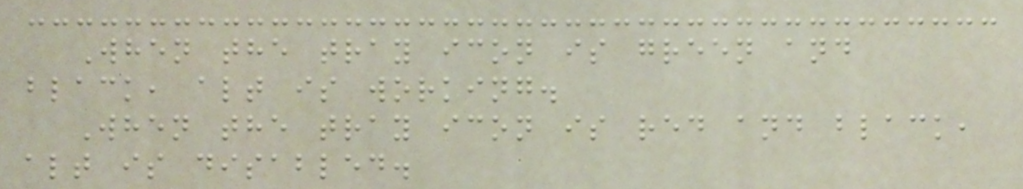When the tray icon is green and
black, alt is working.
When the tray icon is red and black,
alt is disabled.
